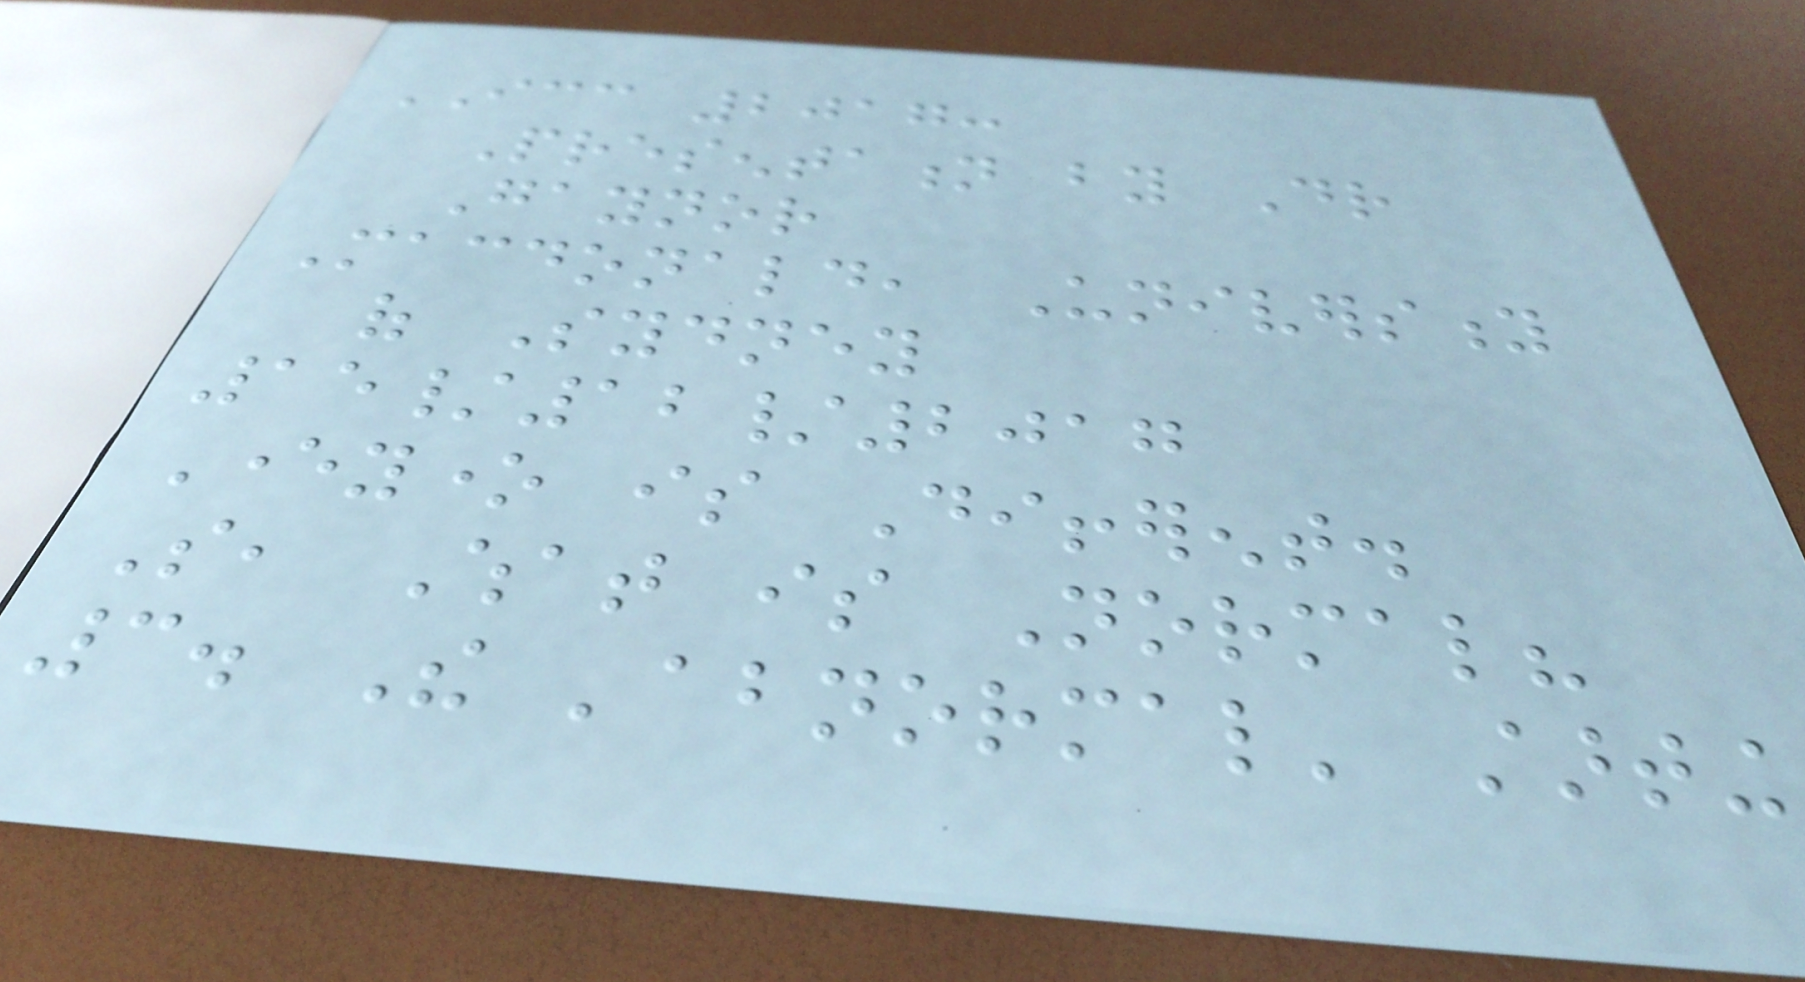ICC 2017:
Presentation by Dr
Gaynor
Macdonald, University
of Sydney
15/12/2017
Everyone is Different.
So, What is Normal?
3. The 'abnormal' starting
